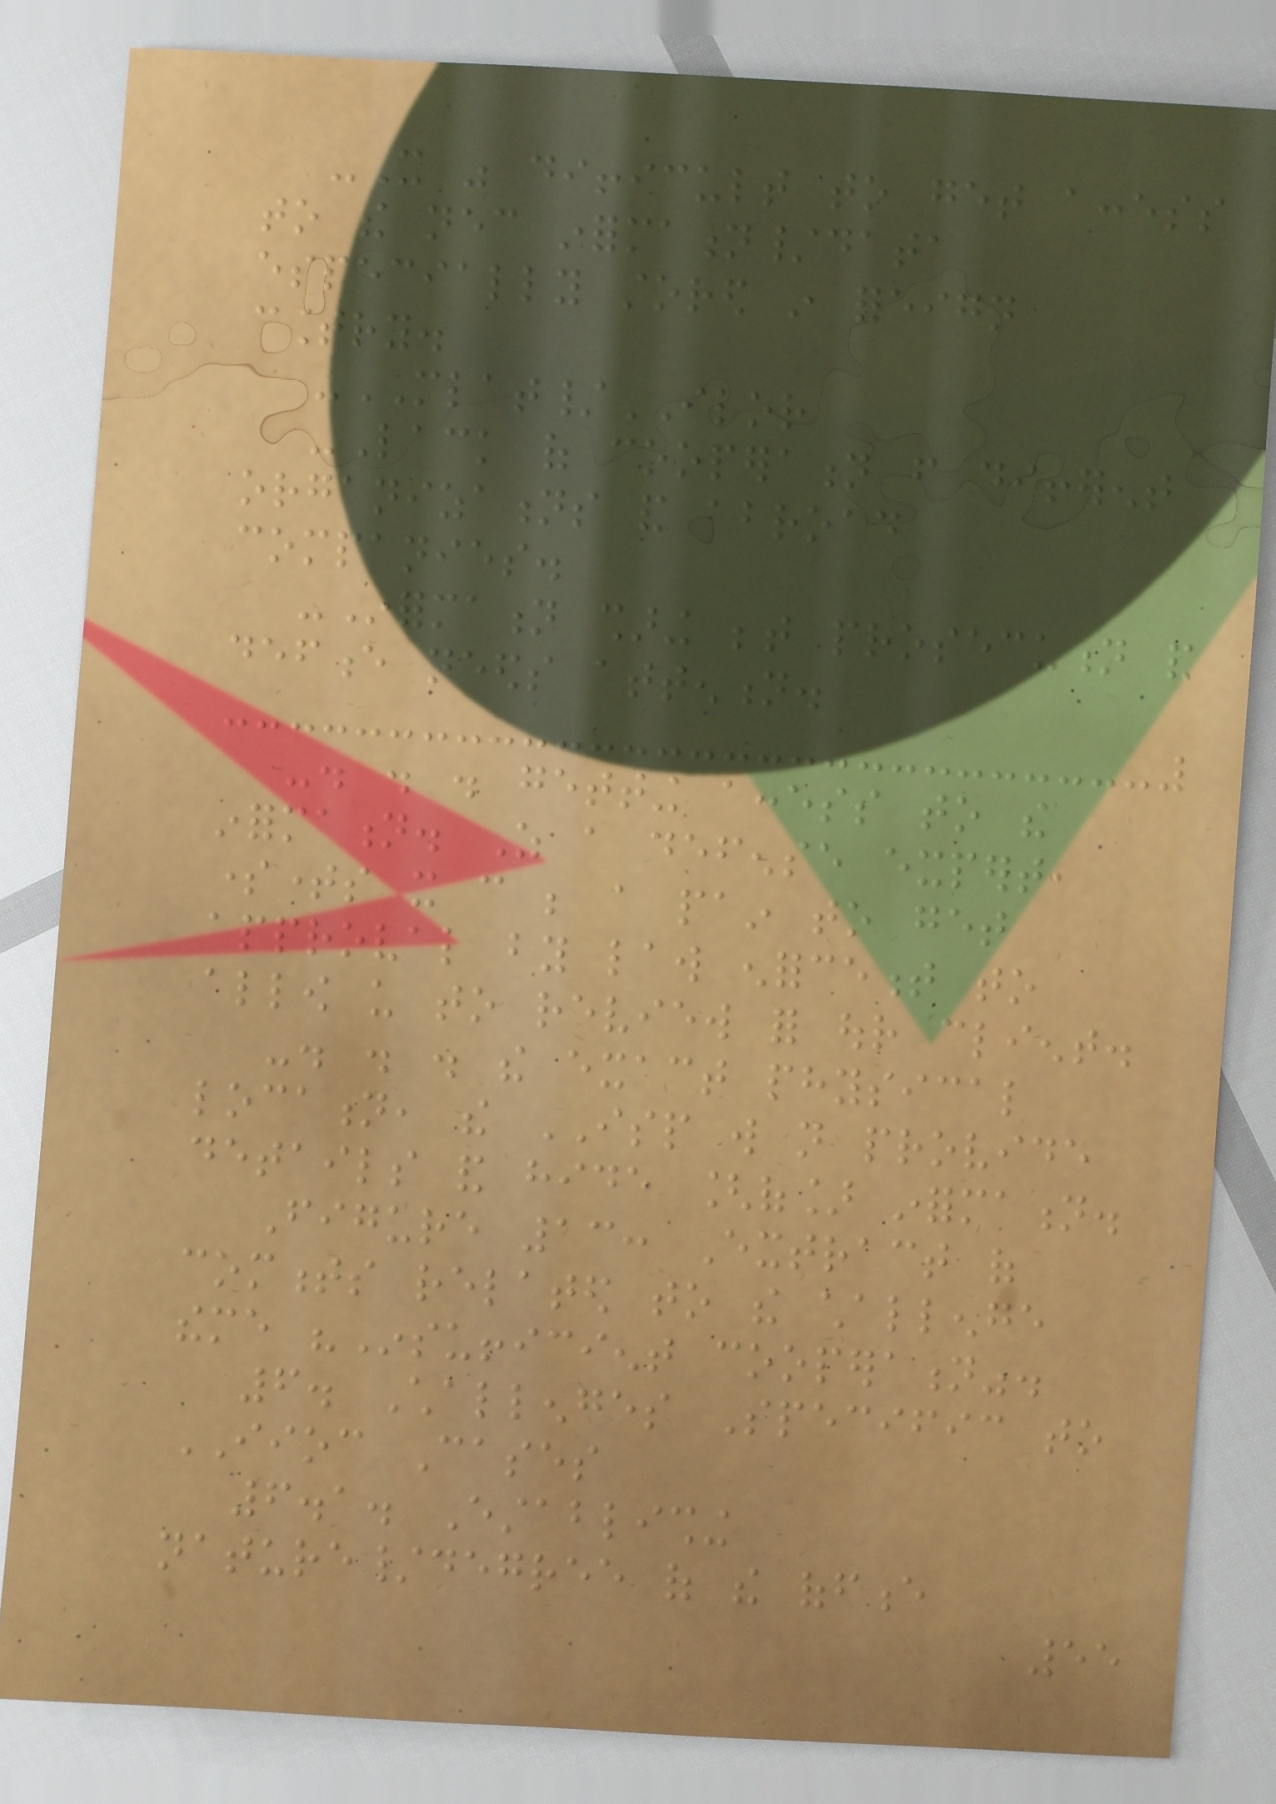-It was difficult to get access
to the necessary information/data
especially stored in foreign
country.
-MLAT/ILOR
-Lack of cooperation from different
organizations and abroad
companies.
-Information sharing between prosecution and
defence needs attention.
-. . . getting access to the
information. As a defense expert,
sometimes it can be a pain to get
approval by law enforcement to
allow us to review for our client.
-. . . the exact physical
location, the ISP will not provide
details and hide [of] information.
Figure 13: Extract of
comments related to the challenge
theme "Insufficient cooperation".
6. Challenges Specific to
IIOC Cases
6.1. Establishing
nature/degree of the offence
55
